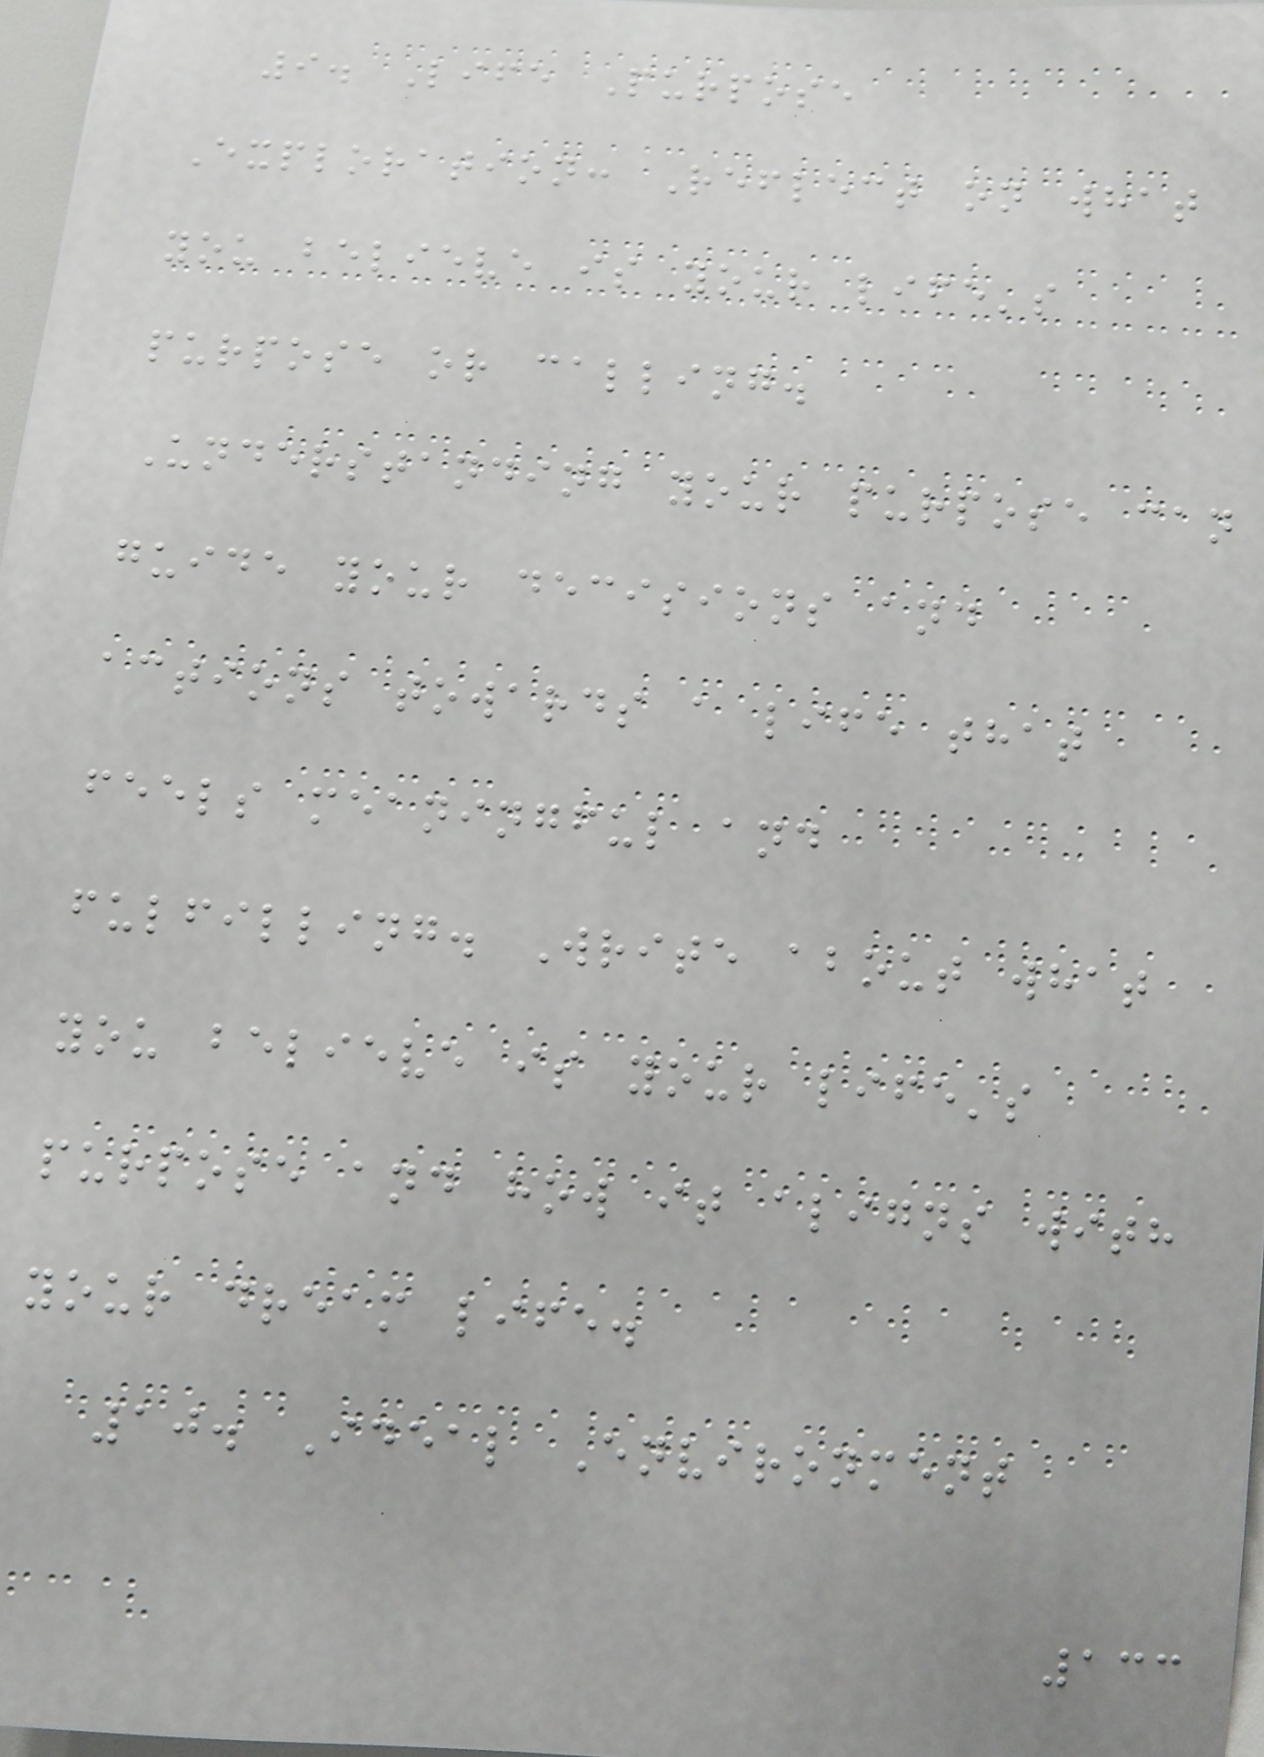9. Life Purpose
Exploration: Reflect on what
you believe is your life's
purpose or calling.
Understanding your purpose can
guide your decisions and
actions towards a life that
feels meaningful and
fulfilling. Write about what
you believe is your life's
purpose and how it aligns with
your dream life.
10. Ideal Environment
133
